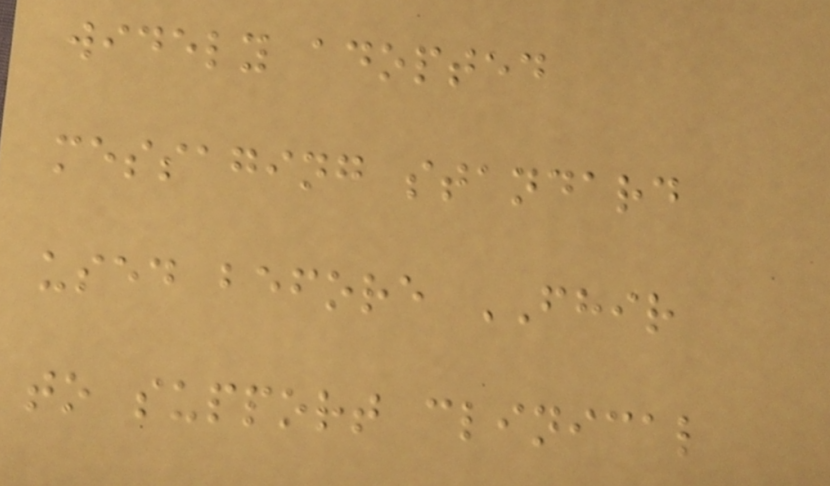widely adopted
messaging standard
used before FHIR
to support clinical
